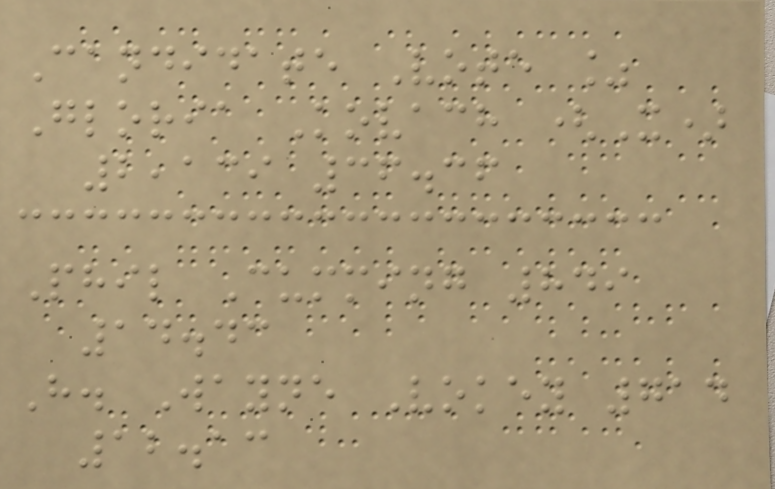Candidate Vote %
Gloria Kovach (X)
2,139 36.36
Phil Cumming 849
14.43
H. Wayne Vokey 714
12.13
